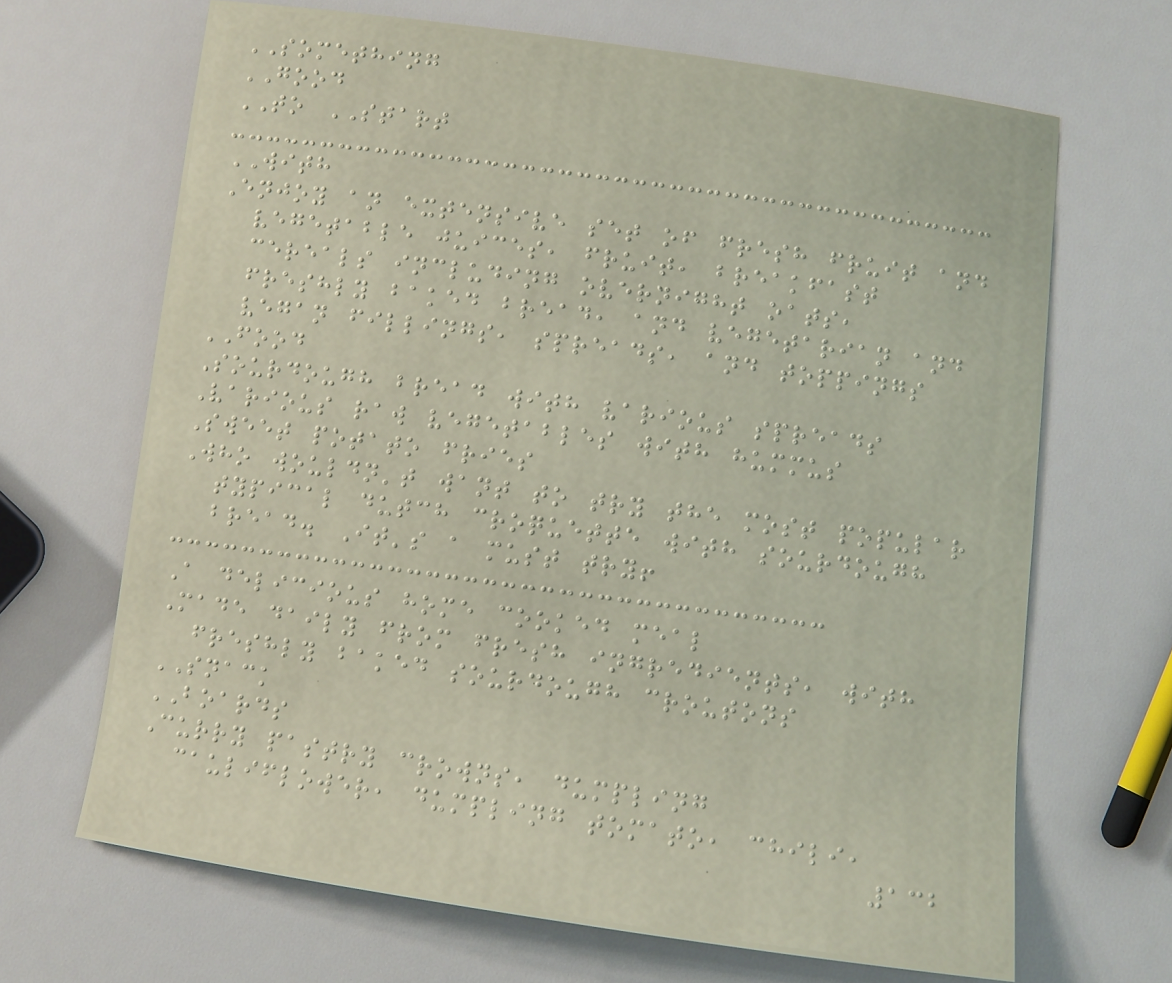SOMETHING
GOOD
TO START
WITH
Enjoy an extensive set of fresh fruit and
vegetable juices, fruit, breakfast
cereals including overnight oats,
freshly baked bread, and vegetarian and
vegan fillings, spreads, and toppings
FOOD
Sourdough bread with various spreads
Various raw vegetables with hummus
Sweet potato fries
Who wouldn't want to try the most popular
typical dutch croquette with sourdough
bread. It's a must try!
A delicious home cooked meal
Made daily from fresh ingredients, with
freshly baked sourdough croutons
SNACK
BOARDS
Curry pastry crowns, dumpling
cauliflower, dumpling tomato, chili,
132
